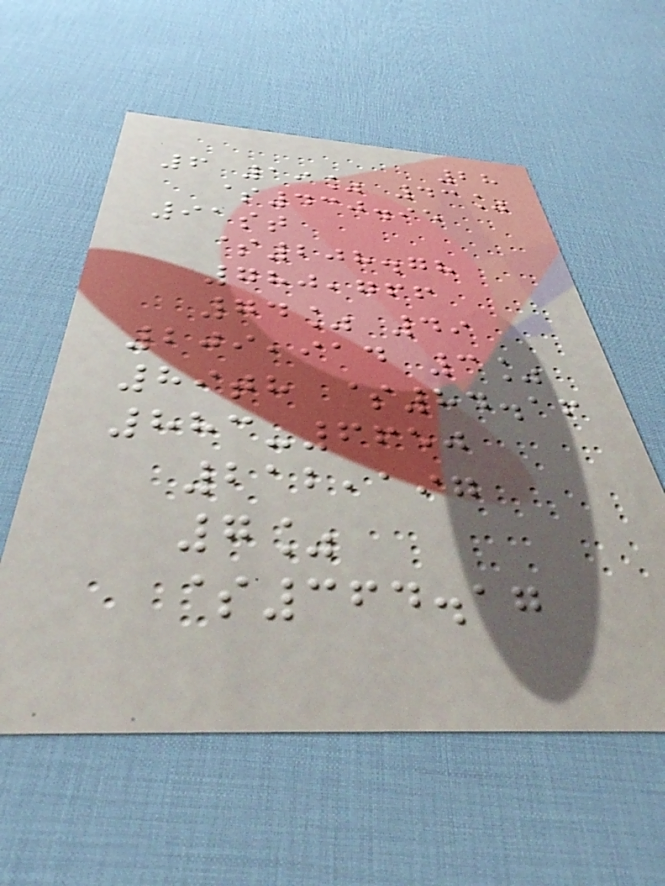28
6 19% 43%
$430.95
91st
$208.78
780,766
74% 49
209,914 3%
89th $84.16
883-6650
212,197
7%
$364.17
